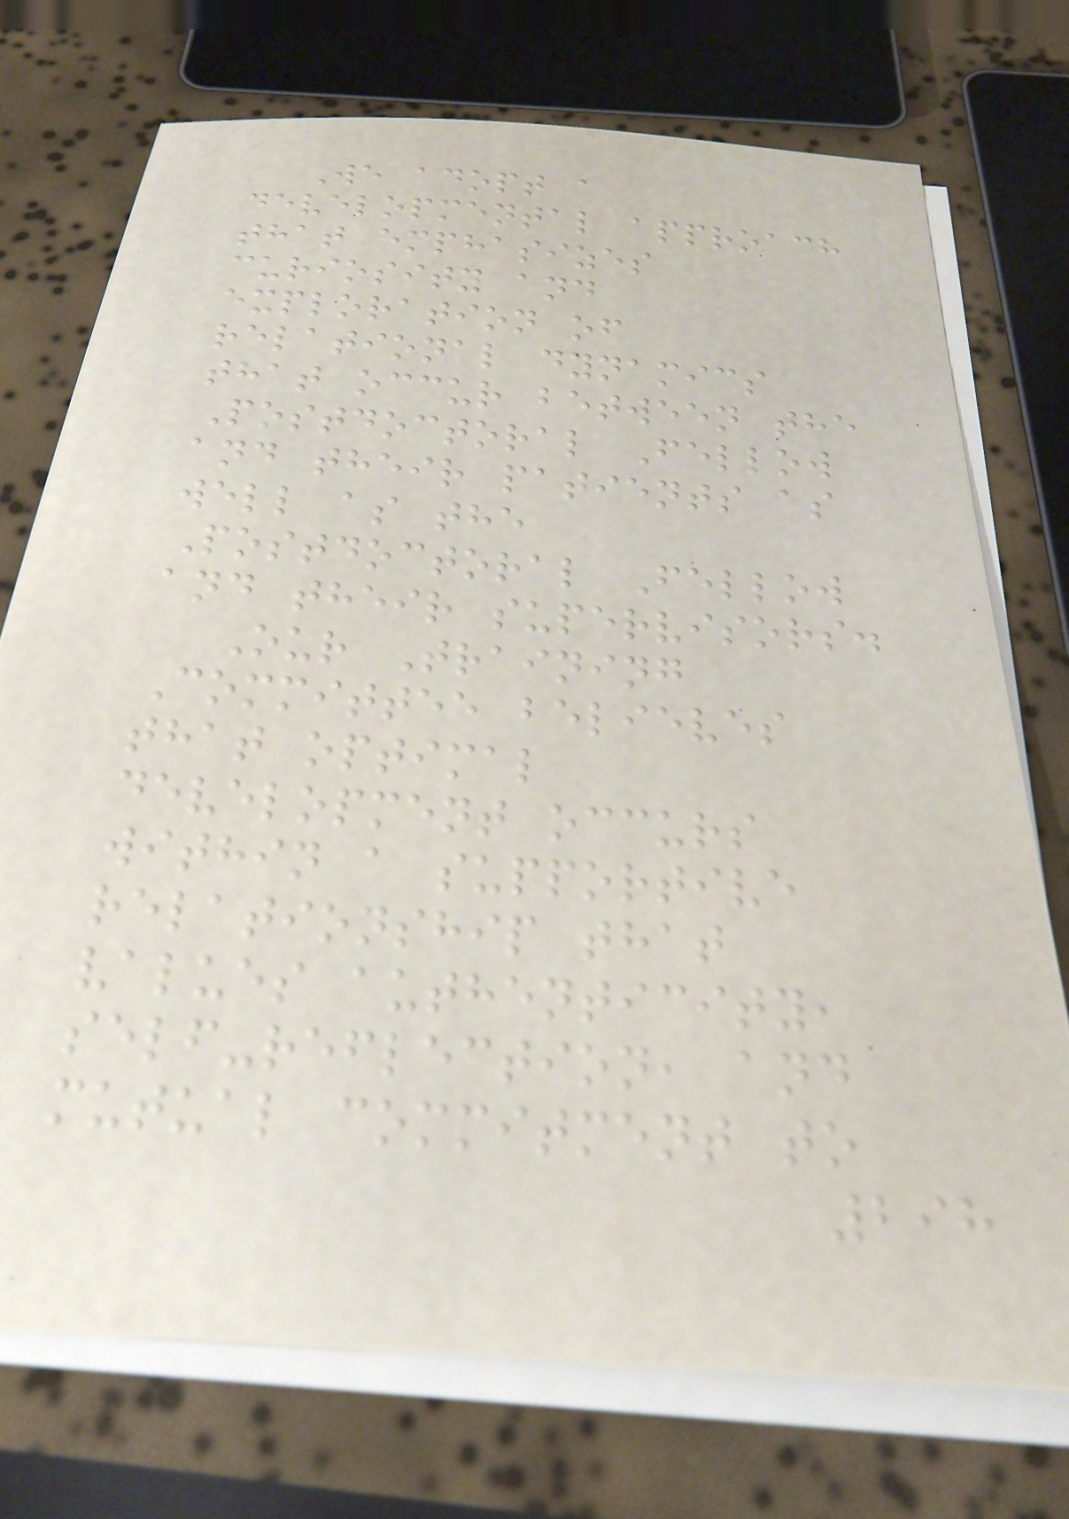We adopt a
developmental approach
that emphasizes
curiosity and
exploration of
relational dynamics
that occur between the
Postdoctoral Fellow
and their patients as
well as the
Postdoctoral Fellow
and their supervisors.
Our Training
Committee believes
that optimal
development occurs
within a supportive
relationship that
values authenticity,
self-reflection, and
mutual commitment to
298
